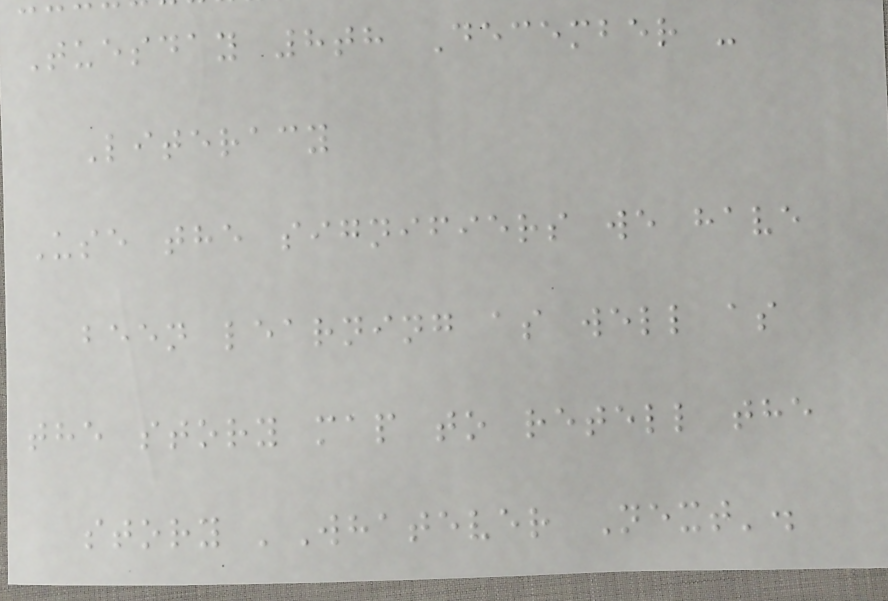Tuesday 8th December -
Literacy
Use the signifiers we have
been learning as well as
the story map to retell the
story 'Whatever Next'.
